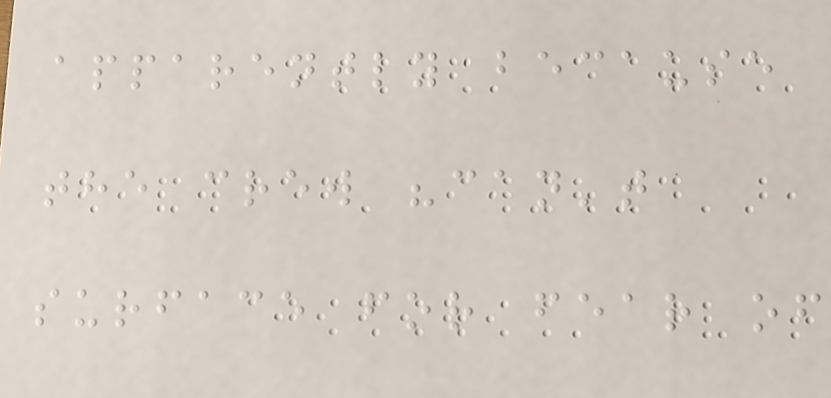apparently because
the crew "can't
surface for fear of
